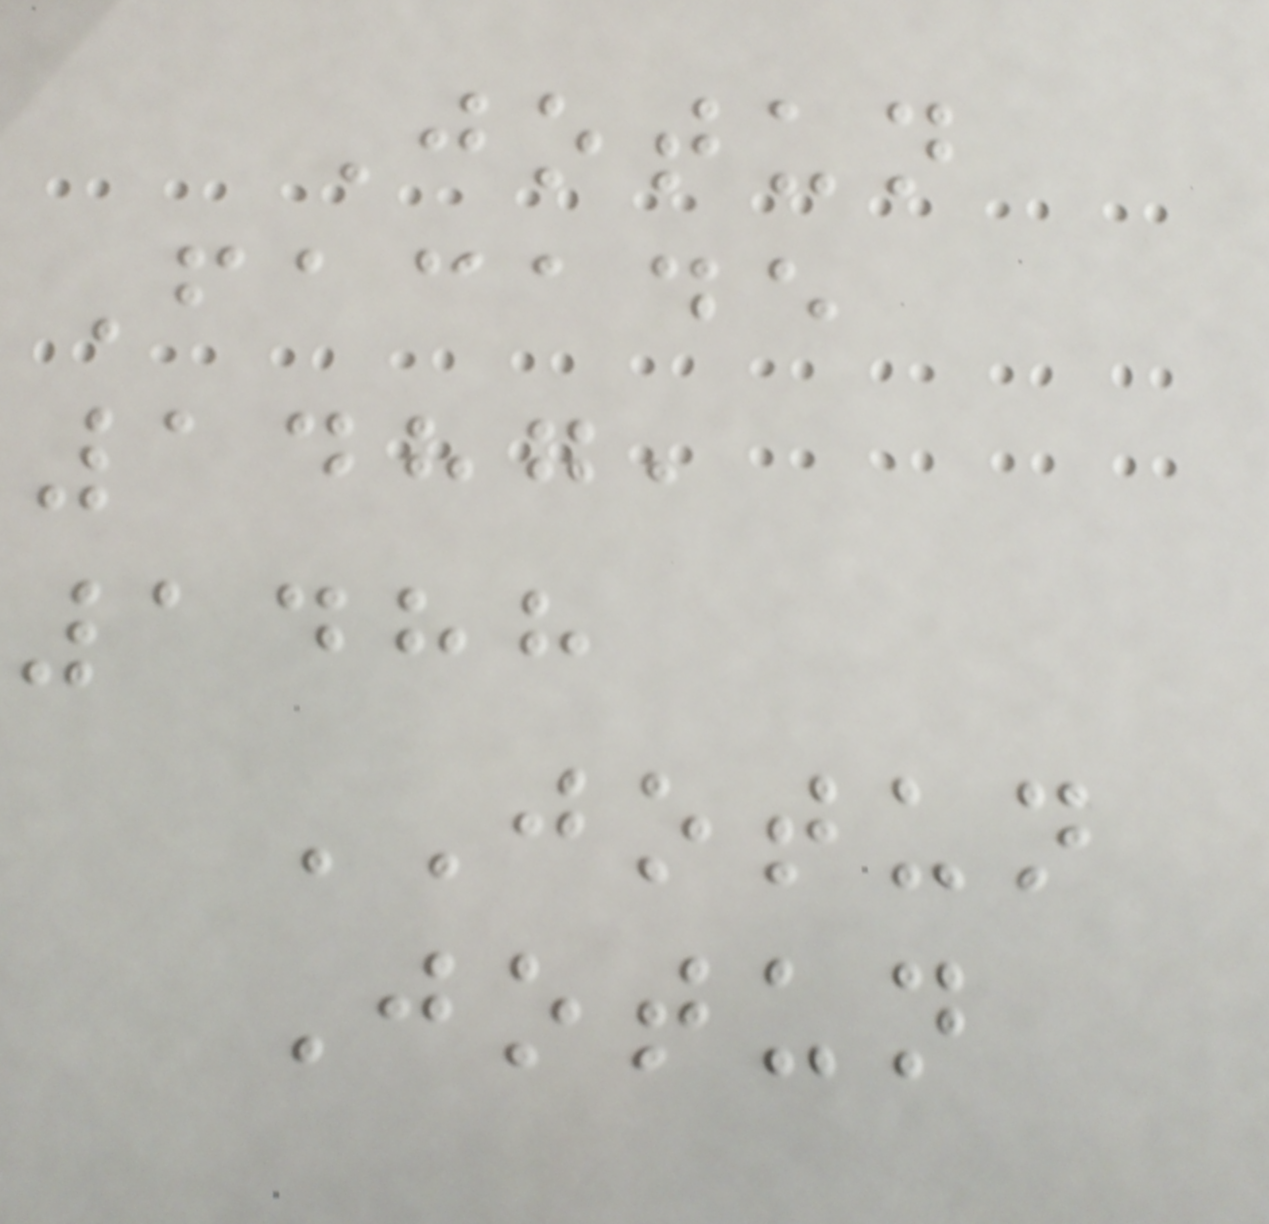Jotun
Facade
1487,
1488
JOTUN
Jotun
